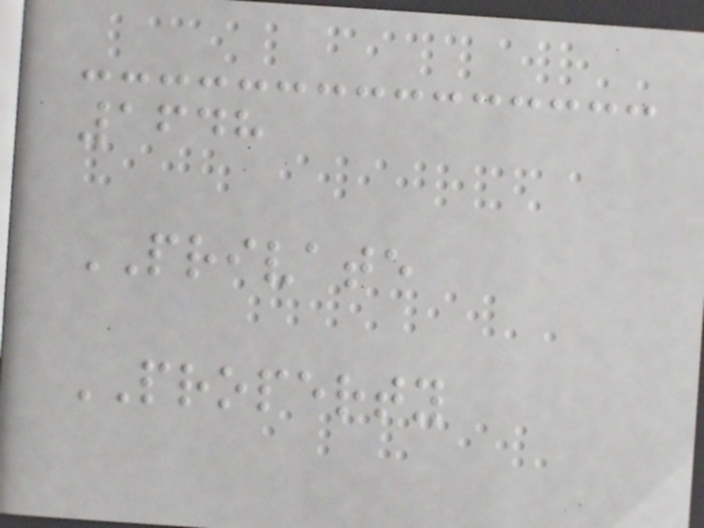1648
PRIVATE
PROPERTY
